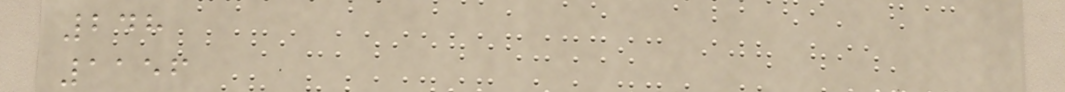248
1156
